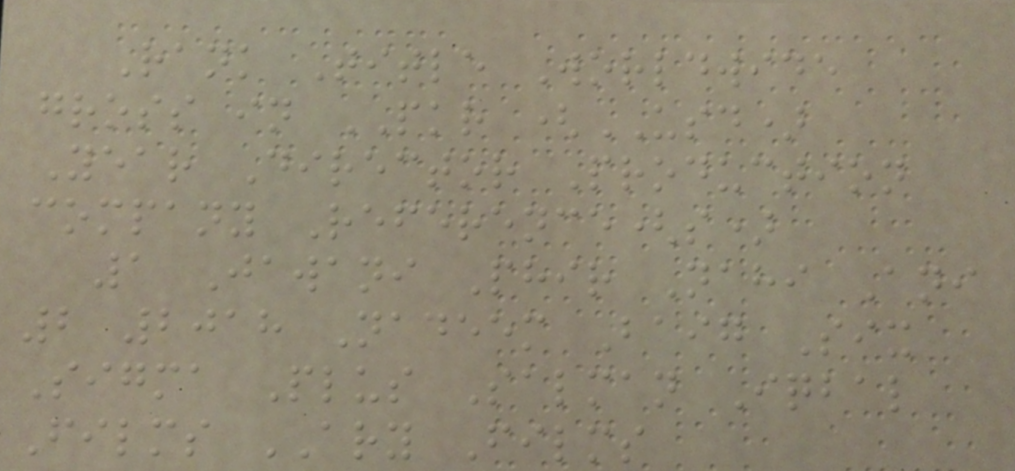Rank Title Worldwide
gross in PKR (USD)
Year Director Production
company Reference(s)
1 Jawani Phir Nahi Ani
2 2018 Nadeem Baig Six
Sigma Plus Salman Iqbal
Films ARY Films
